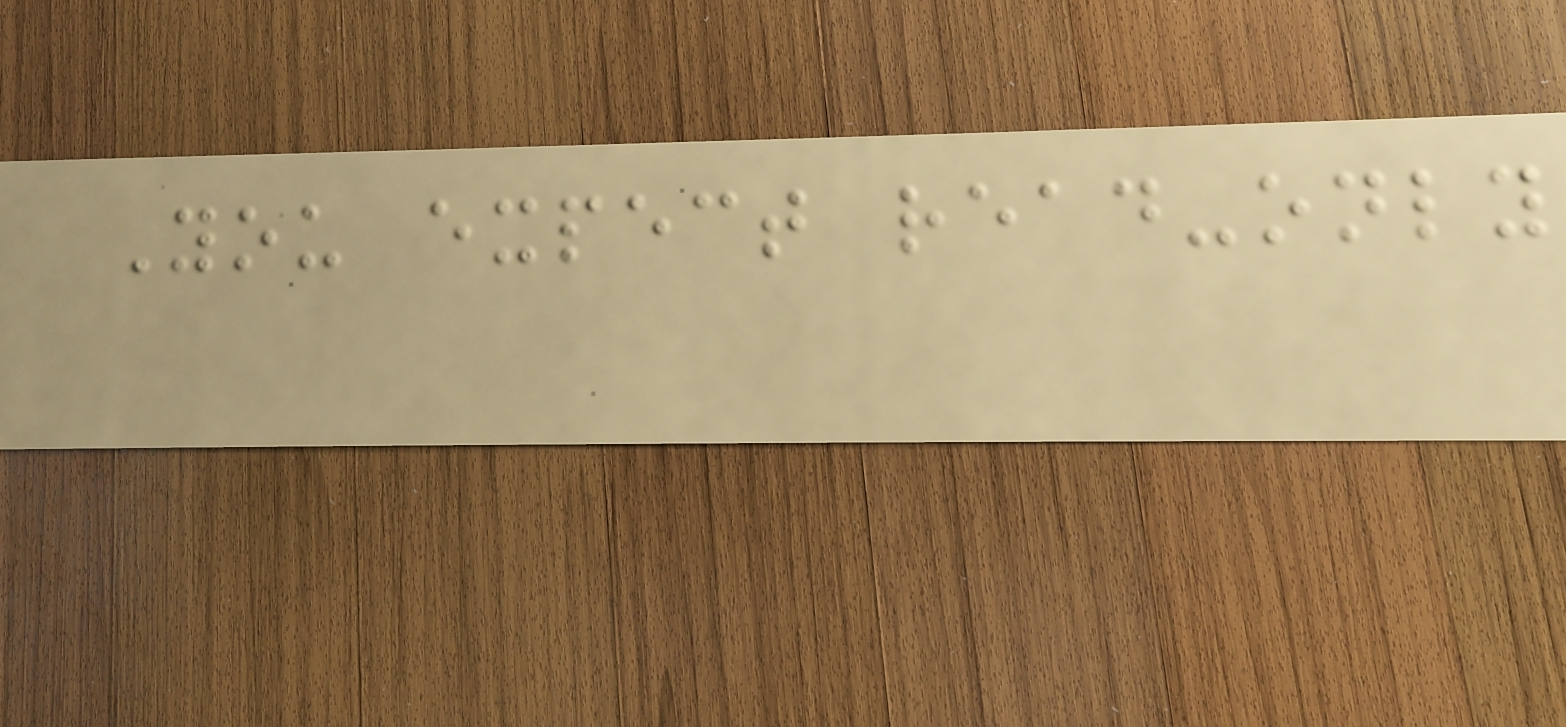You expect read-only
